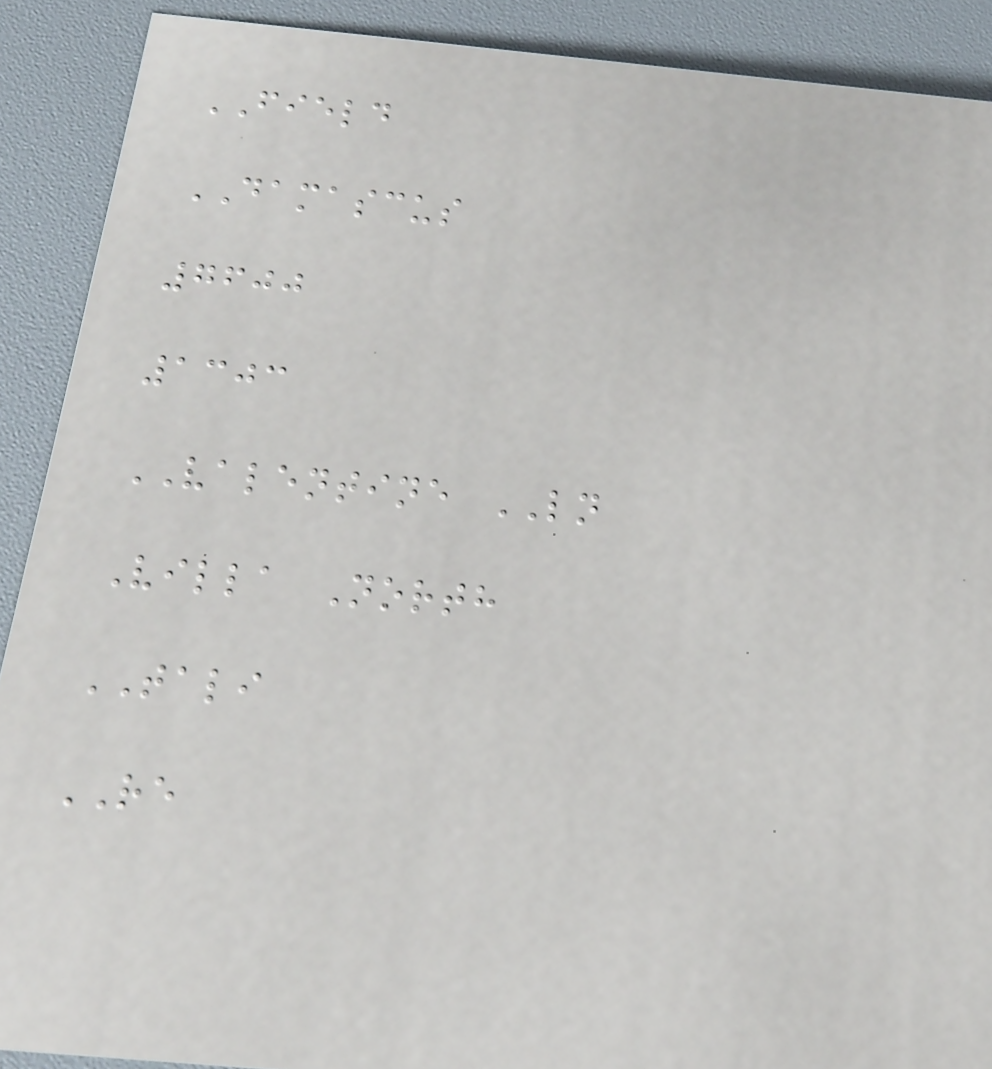FIELD
DAMASCUS
7600
1303
VALENTINE LN
Villa North
TALI
RE
